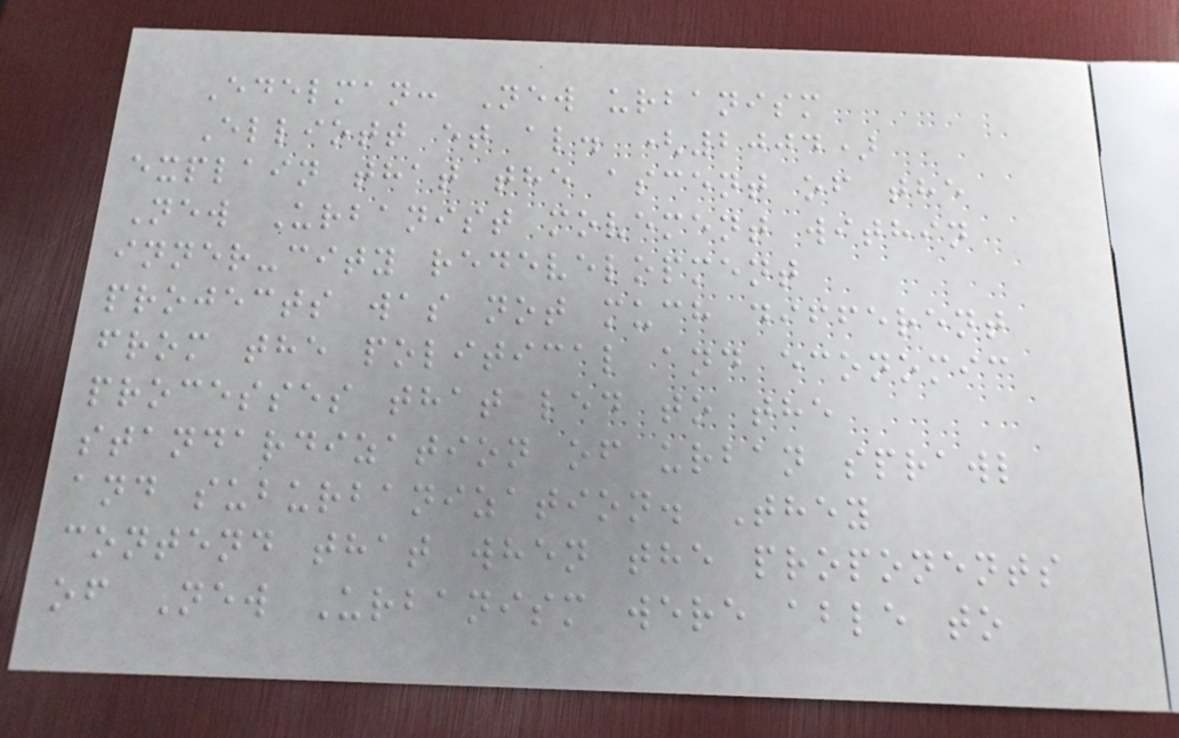Edelman: New urbanism
Elliott et al. (2004)
explain that the ascent of the
New Urbanist movement within
inner-city redevelopment
projects was not much different
from the political and economic
processes that led to the
standardization of urban sprawl
and suburbanization. They
contend that when the proponents
of New Urbanism were able to
